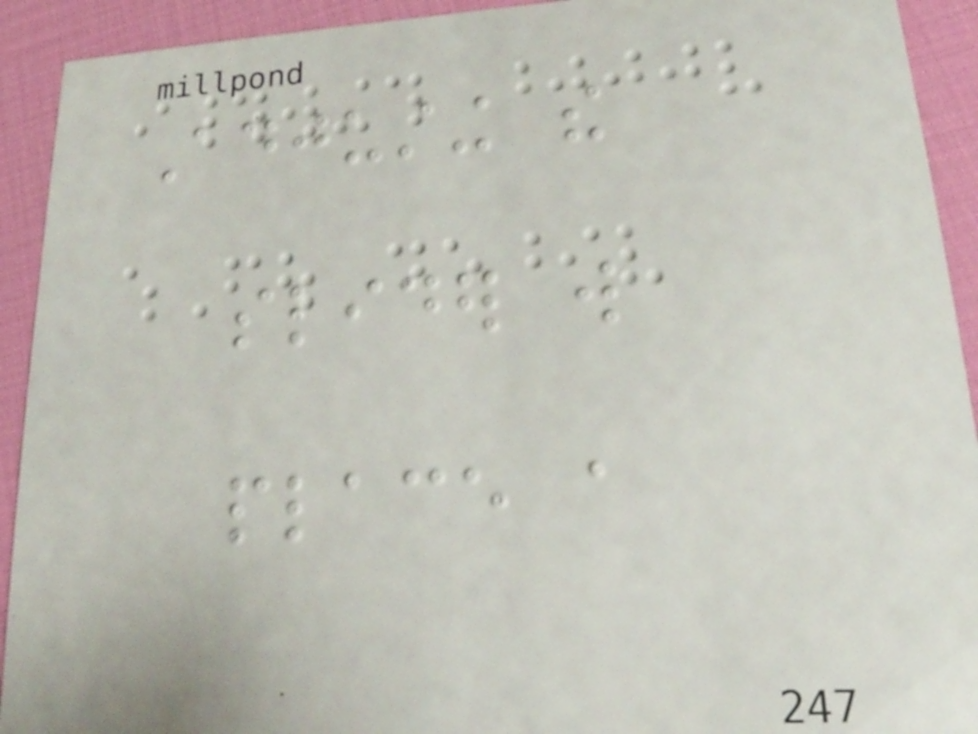Adjusting the
slider will
place a
